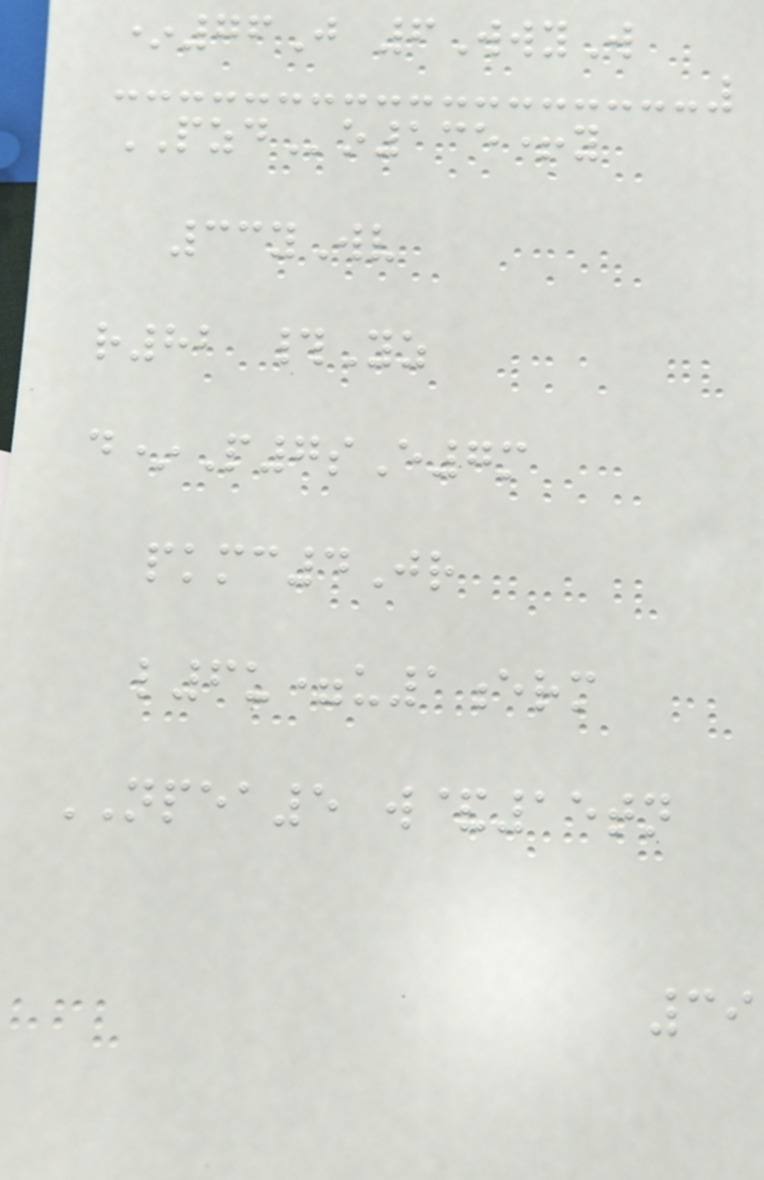*76J 6WwyW
PZDo135+y
33yWv
r82 #Yz
d*P7sE7m
pkmc4Jr
l6u=u1erm
NPEA5 w&15tn
39
